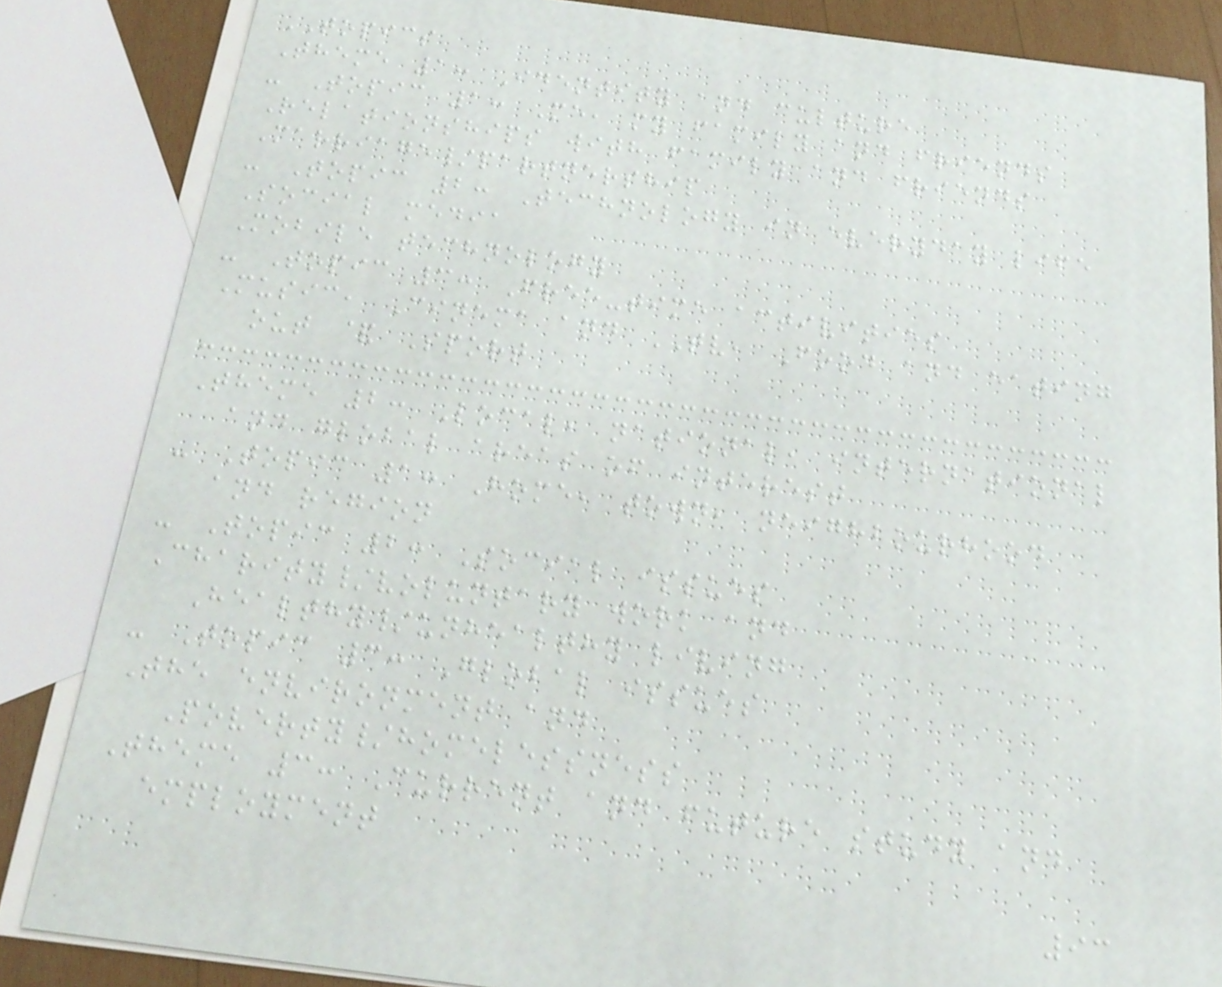TOPICS
Theme 1: Identity and culture
- Topic 1: Me, my family and friends
Relationships with family and friends
Marriage/partnership
- Topic 2: Technology in everyday life
Social media
Mobile technology
- Topic 3: Free-time activities
Music, Cinema and TV, Food and eating
out & Sport
Theme 2: Local, national, international
and global areas of interest
- Topic 1: Home, town, neighbourhood
and region
- Topic 2: Social issues
Charity/voluntary work and
Healthy/unhealthy living
- Topic 3: Global issues
The environment and
Poverty/homelessness
Theme 3: Current and future study and
employment
93
